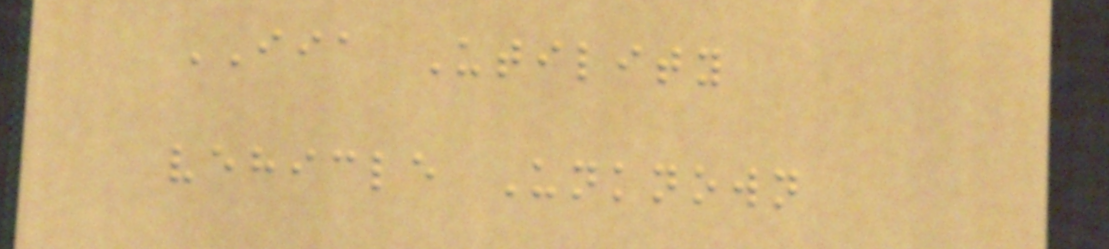IIA Utility
vehicle Unknown
